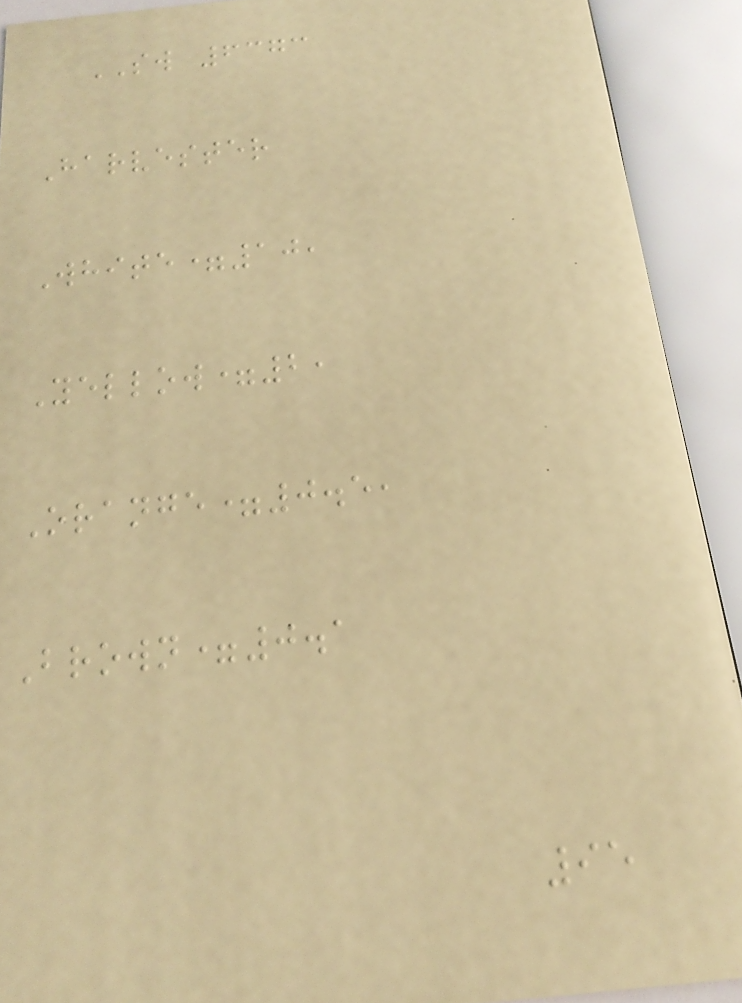SW 6373
Harvester
White=10,
Yellow=2,
Orange=0.5,
Brown=0.1
95
